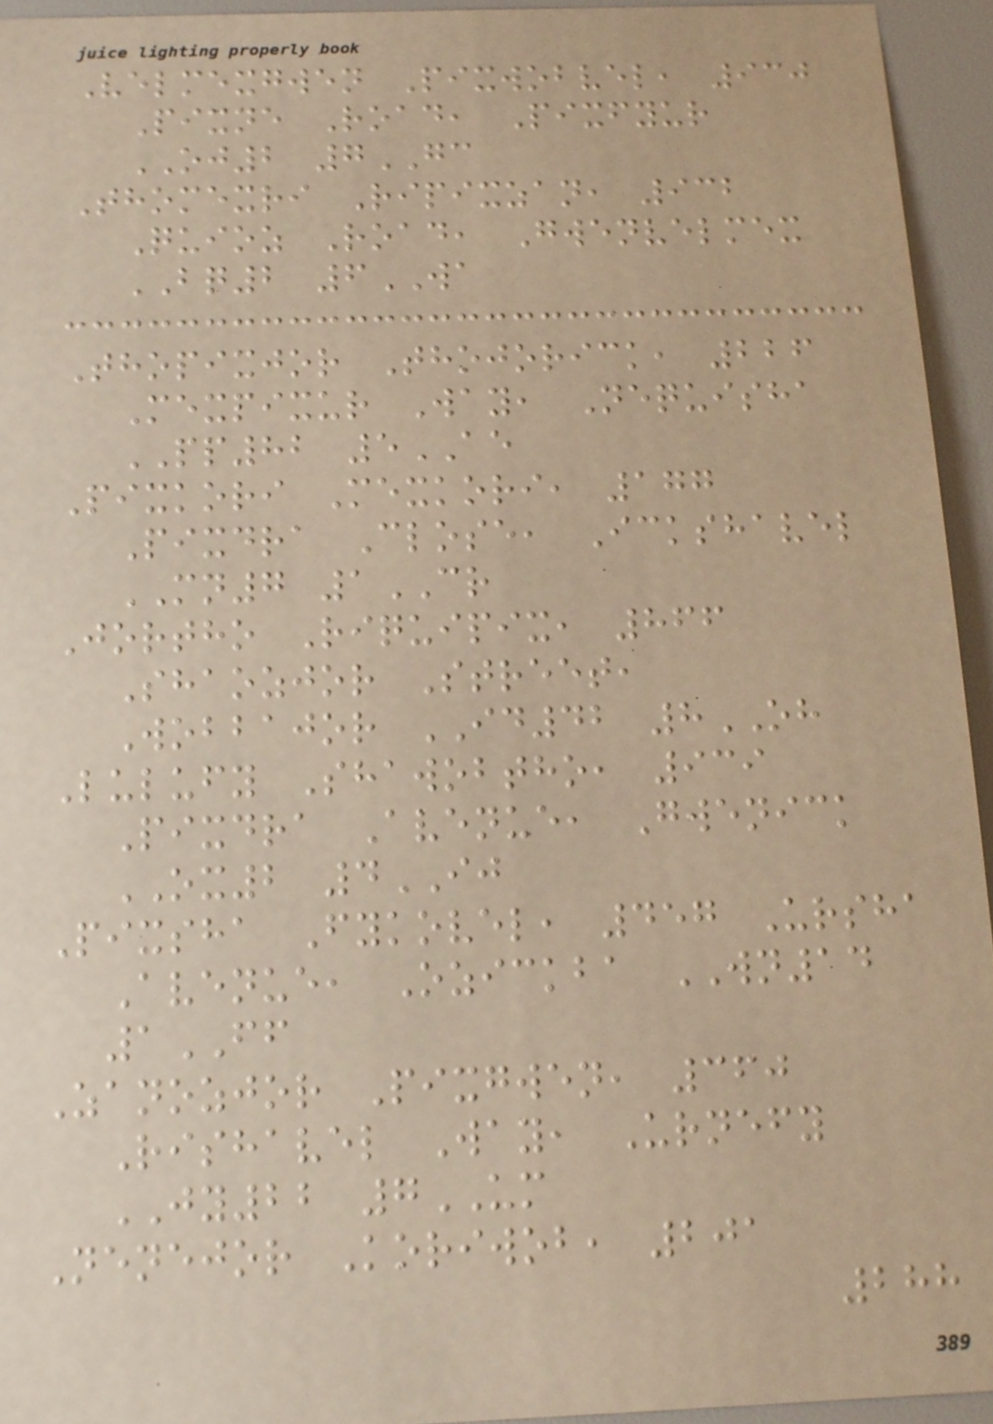Velmexgwen Pixwobvel, 930
Pixne Road, Pixfyur
OJ2 7GC
Thomexri Ripixzan, 932
Quioz Road, Gwenvelmex
BQ2 6WA
Thopixjor Thojorick, 226
Mexpixur Way, Nequisha
PP82 5AE
Pixkori Mexkori, 177
Pixdra Close, Ickshavel
MN7 1CR
Jortho Riquipix, 866
Shaozjor Street,
Wobbajor ID42 8OH
Lulufy Shawobtho, 939
Pixdra Avenue, Gwenick
OX2 4IJ
Pixsha Fykovel, 457 Ursha
Avenue, Ozickba WN14
1FF
Zanozjor Pixgwen, 360
Rishavel Way, Urnefy
JY22 7UM
Nenejor Koriwob, 201
288
